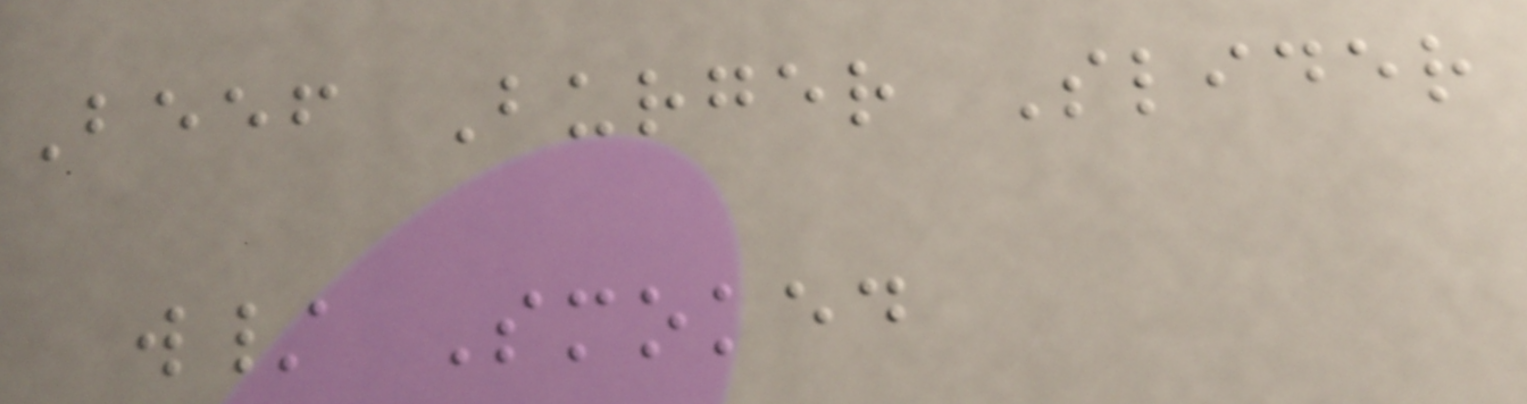Beef Burger Slider
w/ Smoked
